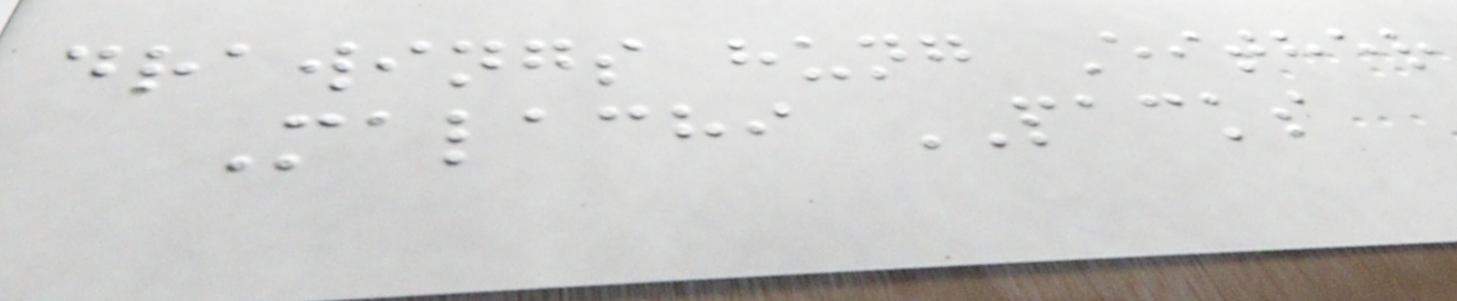drawings hung Either
Malachi PACKS
